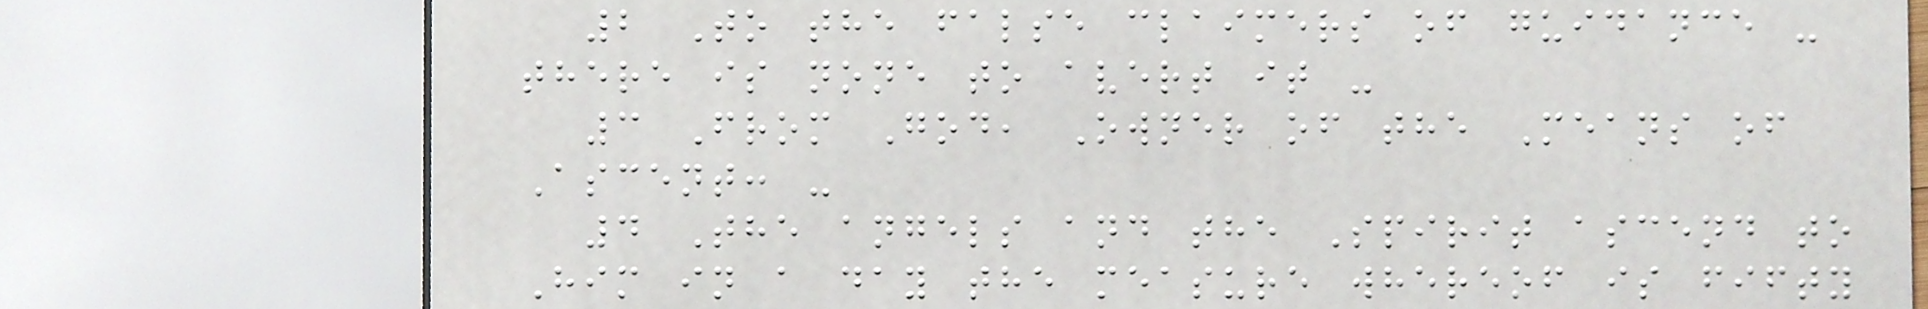2 To the false claimers of guidance -
there is none to avert it -
3 From God, Owner of the Means of
Ascent: -
4 The angels and the Spirit ascend to
Him in a day the measure whereof is fifty
